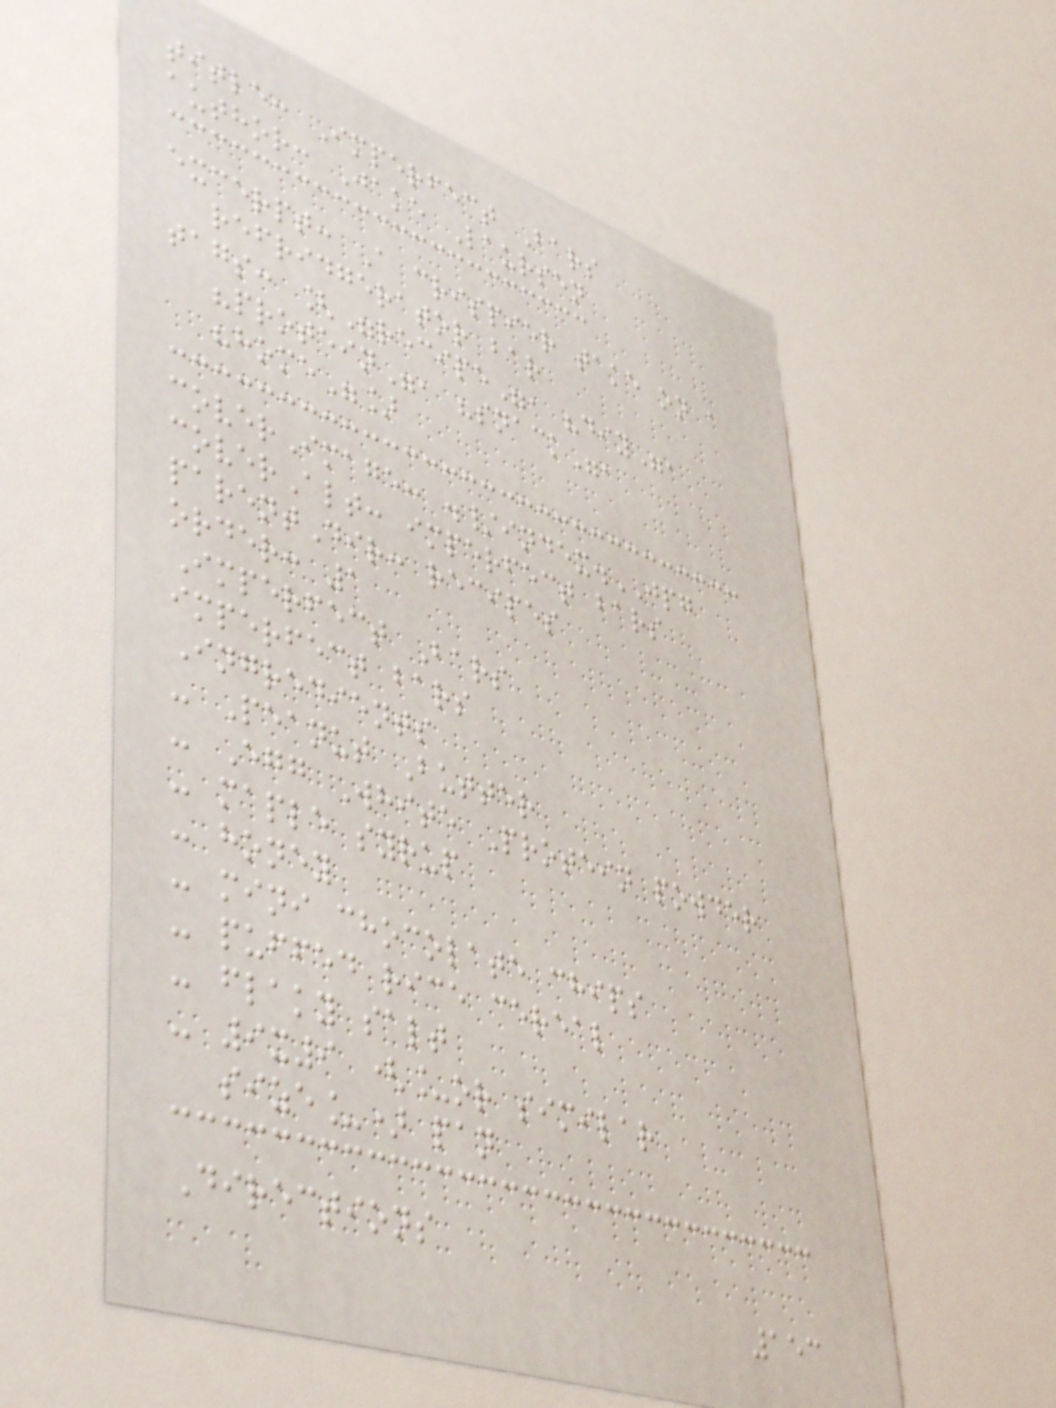title: Imperfect Bars
author: Jake Laursen
excerpt: A crispier take on a
refridgerator bar
tags: ["recipe", "diy",
"protein", "snack",
"home"]
coverImage: ./index.JPG
coverAlt: imperfect bars
parentDir: recipes
order: 1
Imperfect Bars
imperfect bars
Ingredients
- Peanut Butter
- Egg White Protein powder
- maple syrup
- honey
- mini chocolate chips
- puffed rice cereal
- flaky salt
- 9x9 (_or similar
size_) pan
Directions
153
